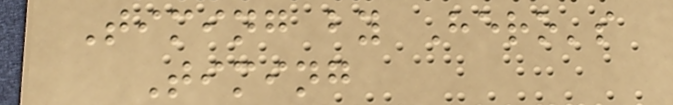Timing by Hero's
Timing
